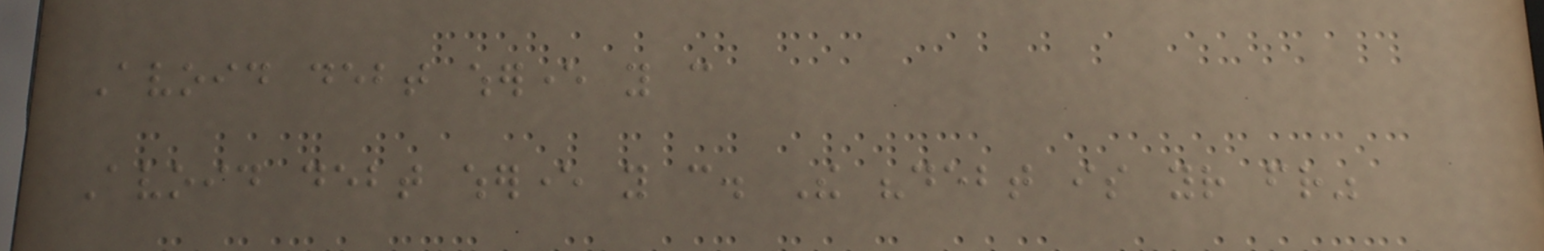Avoid debt wherever you can
Avoid debt wherever you can. The "debt is your friend"
